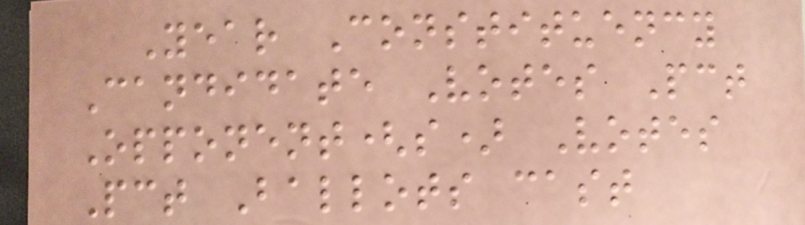Year Constituency
Candidate Votes Pct
Opponent(s) Votes
Pct Ballots cast
